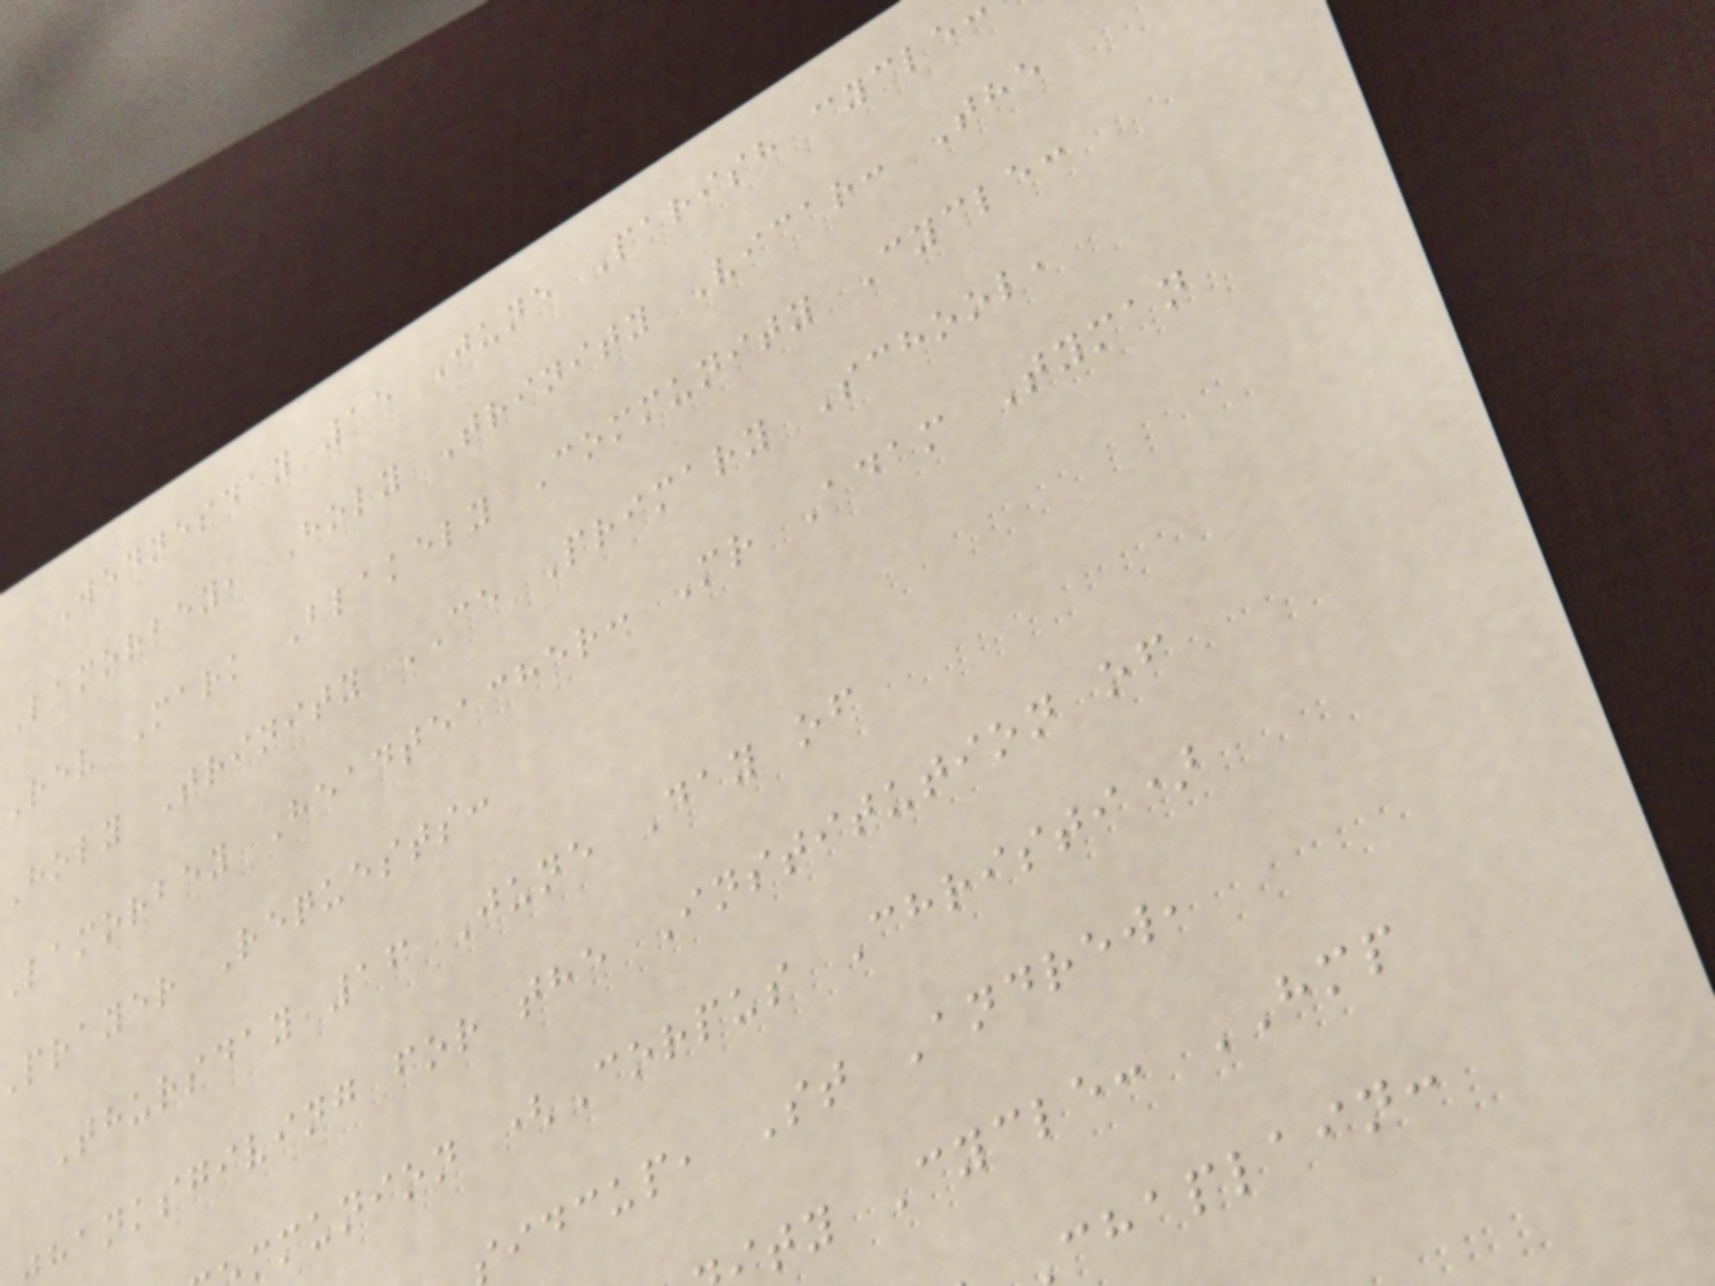Wednesday 15 June Parish cycle
Lamorbey, Holy Trinity Vicar: The
Rev Mark Blakely Community Cycle:
Holy Trinity CE Primary School,
lamorbey Headteacher: Mr Adam Tyman
prayer Requests:
Thursday 16 June Day of
hanksgiving for the Institution of
mmunion (Corpus Christi)
idcup, St Andrew,
ty Cycle: HMP
